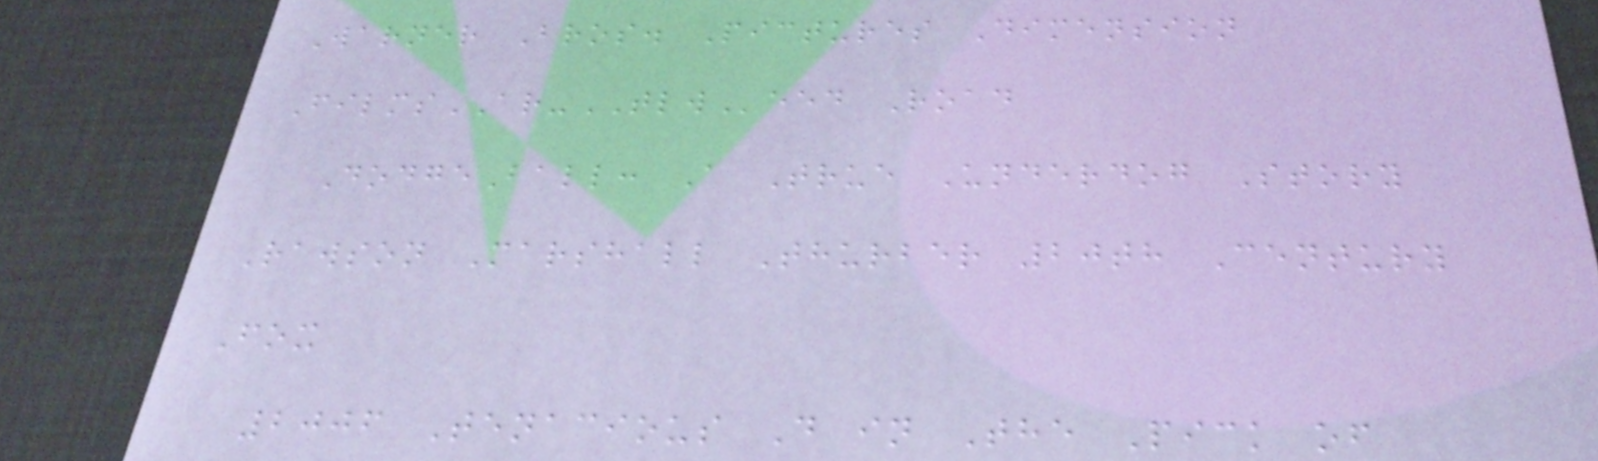Warner Bros. Pictures Dimension
FilmsAR-TLWeed Road
DodgeBall: A True Underdog Story
Rawson Marshall Thurber 20th Century
Fox
2006 Tenacious D in The Pick of
